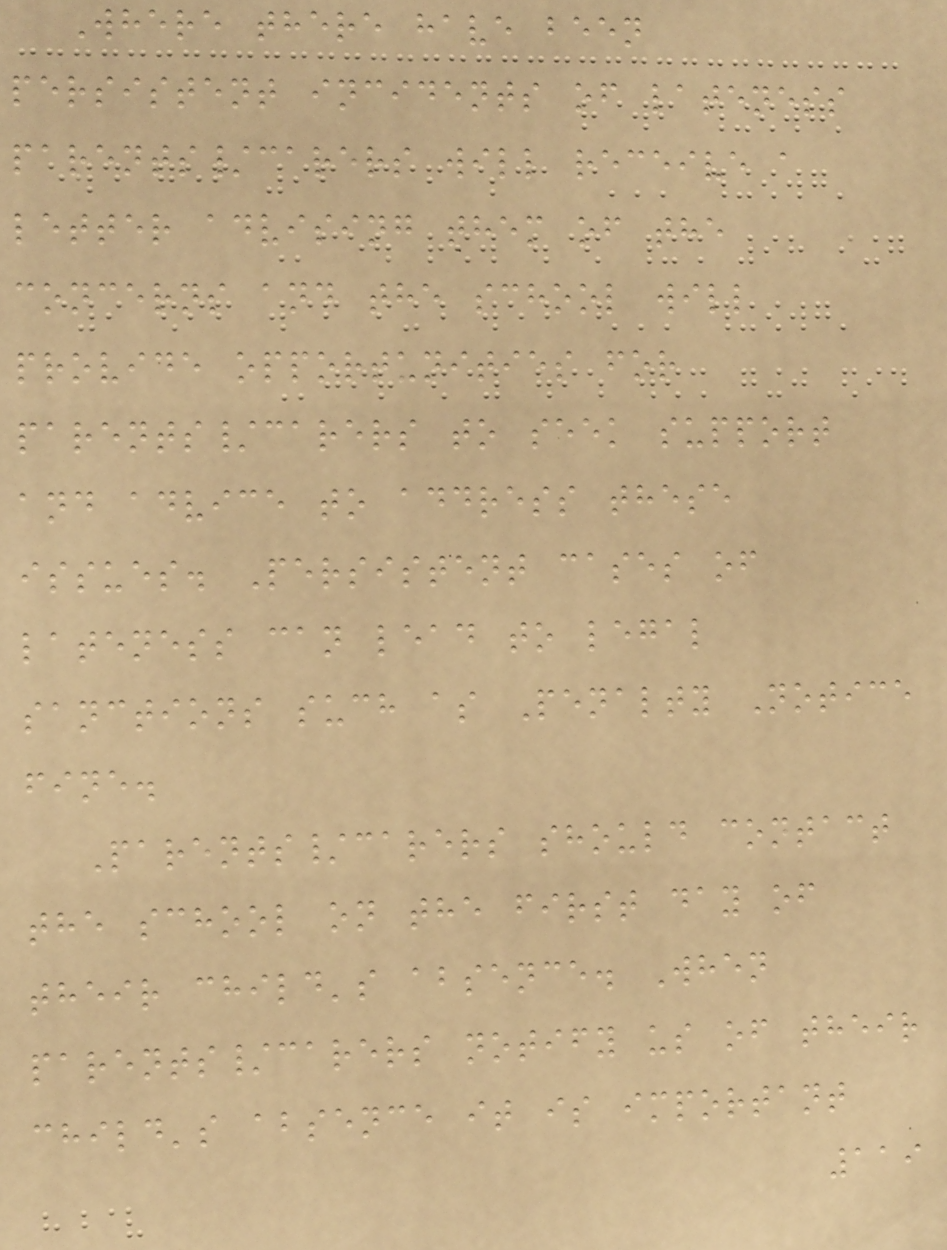Where there have been
persistent incidents of lateness
parents/carers will receive a
letter advising them of the
concerns and the school will
provide opportunities for
parents/carers to seek support
and advice to address these
issues. Persistent cases of
lateness can lead to legal
sanctions such as Penalty Notice
fine.
Parents/carers should contact
the school on the first day of
their child's absence. When
parents/carers notify us of their
child's absence it is important
119
